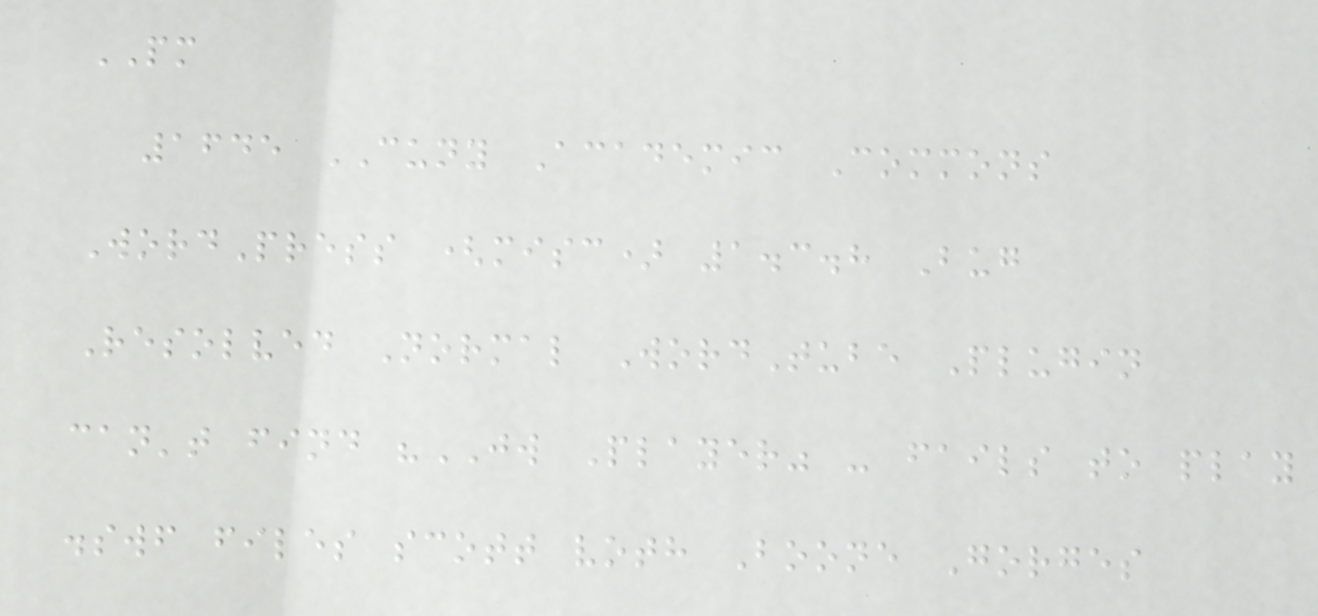PM
1645 CUNY Academic Commons
WordPress (misc) 1.3.8 Bug
Resolved Normal WordTube Plugin
can't find "JW Player" - fails to play
.swf files scott voth Boone Gorges
